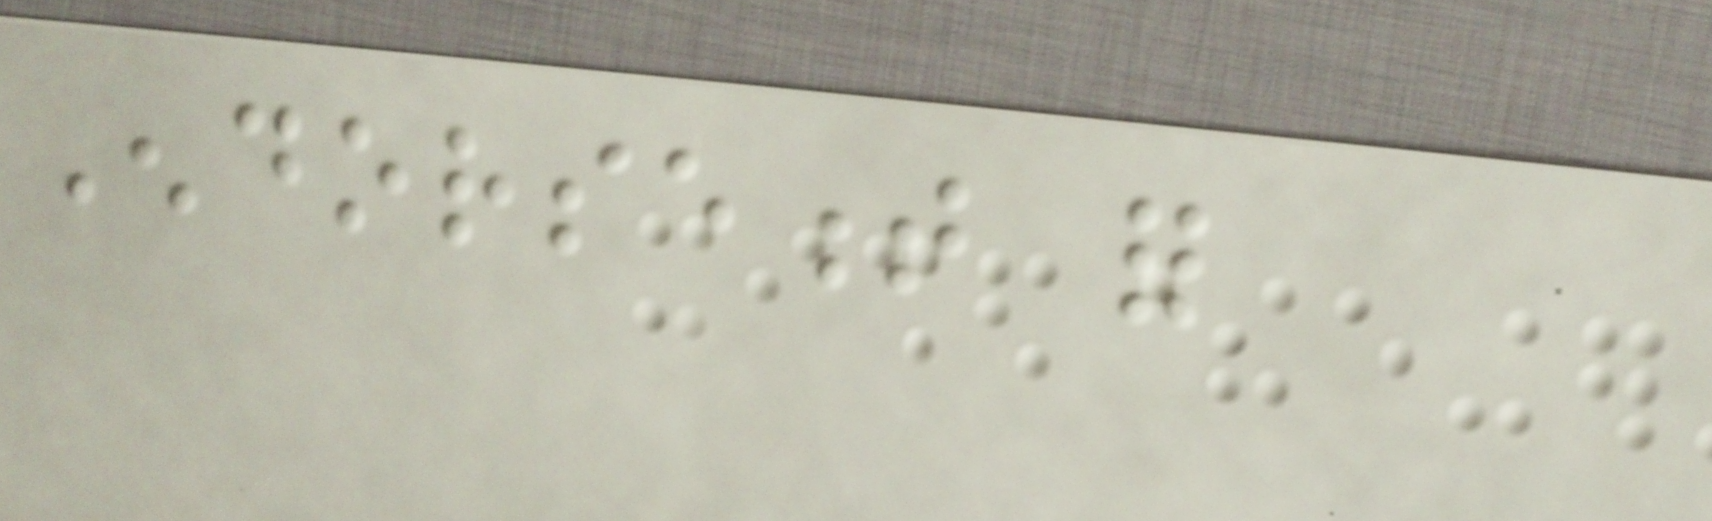Endorsement for
